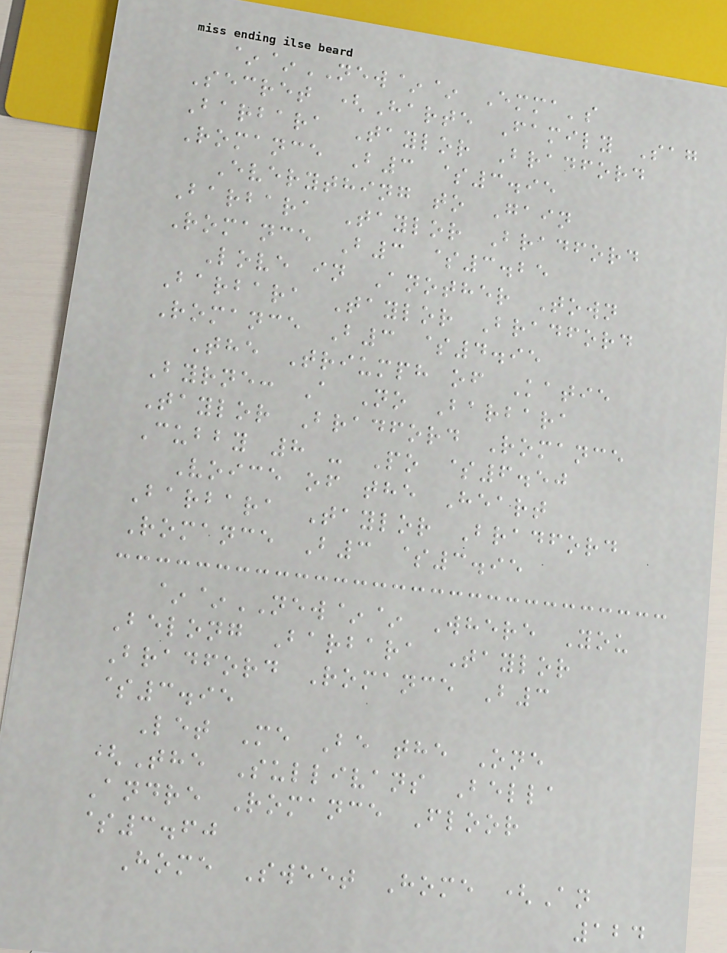~~NEW~~ Emma's
Secret (Harte Family Sag
Barbara Taylor Bradford
Romance B3 $3.95
Everything to Gain
Barbara Taylor Bradford
Romance B3 $3.25
Love in Another Town
Barbara Taylor Bradford
Romance B3 $4.95
The Triumph of Katie
Byrne: A No Barbara
Taylor Bradford Romance
Cubby 8 - Po $6.50
Voice of the Heart
Barbara Taylor Bradford
Romance B3 $3.95
~~NEW~~ Where You
Belong Barbara Taylor
Bradford Romance B3
$3.95
Let Me Be the One
(The Sullivans Bella
Andre Romance Floor
$3.60
Home Sweet Home (An
124
